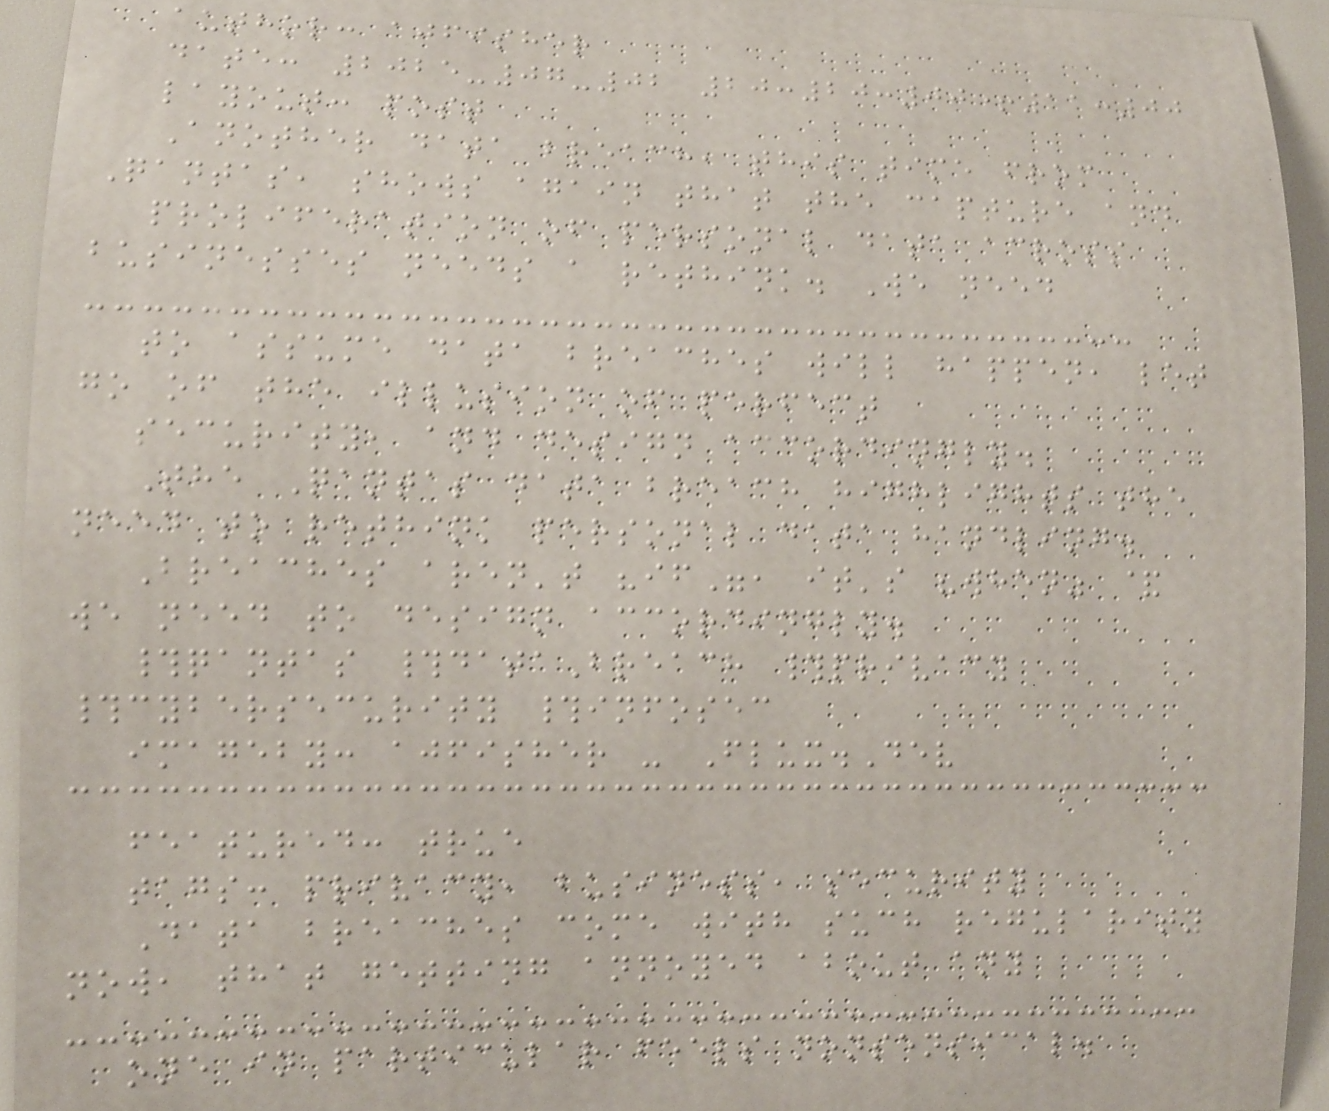author: ajfisher
date: 2025-07-02 20:20:00+11:00
layout: post
Another data breach, this time from
Qantas, shows again that the capture and
proliferation of personal data across
businesses needs a rethink. We need
to assume data breaches will happen, let
go of the illusion of perfect
security, and design accordingly.
The Qantas data breach highlights the
need to rethink personal data handling.
Breaches aren't "if", it's "when" &
we need to design accordingly.
#qantas #dataBreach #privacy
#cybersecurity #infosec
imageby: ajfisher - Flux.Dev
featured: true
tags: privacy, business, security
Data breaches come with such regularity
now, that getting annoyed about any
one in particular feels nonsensical.
